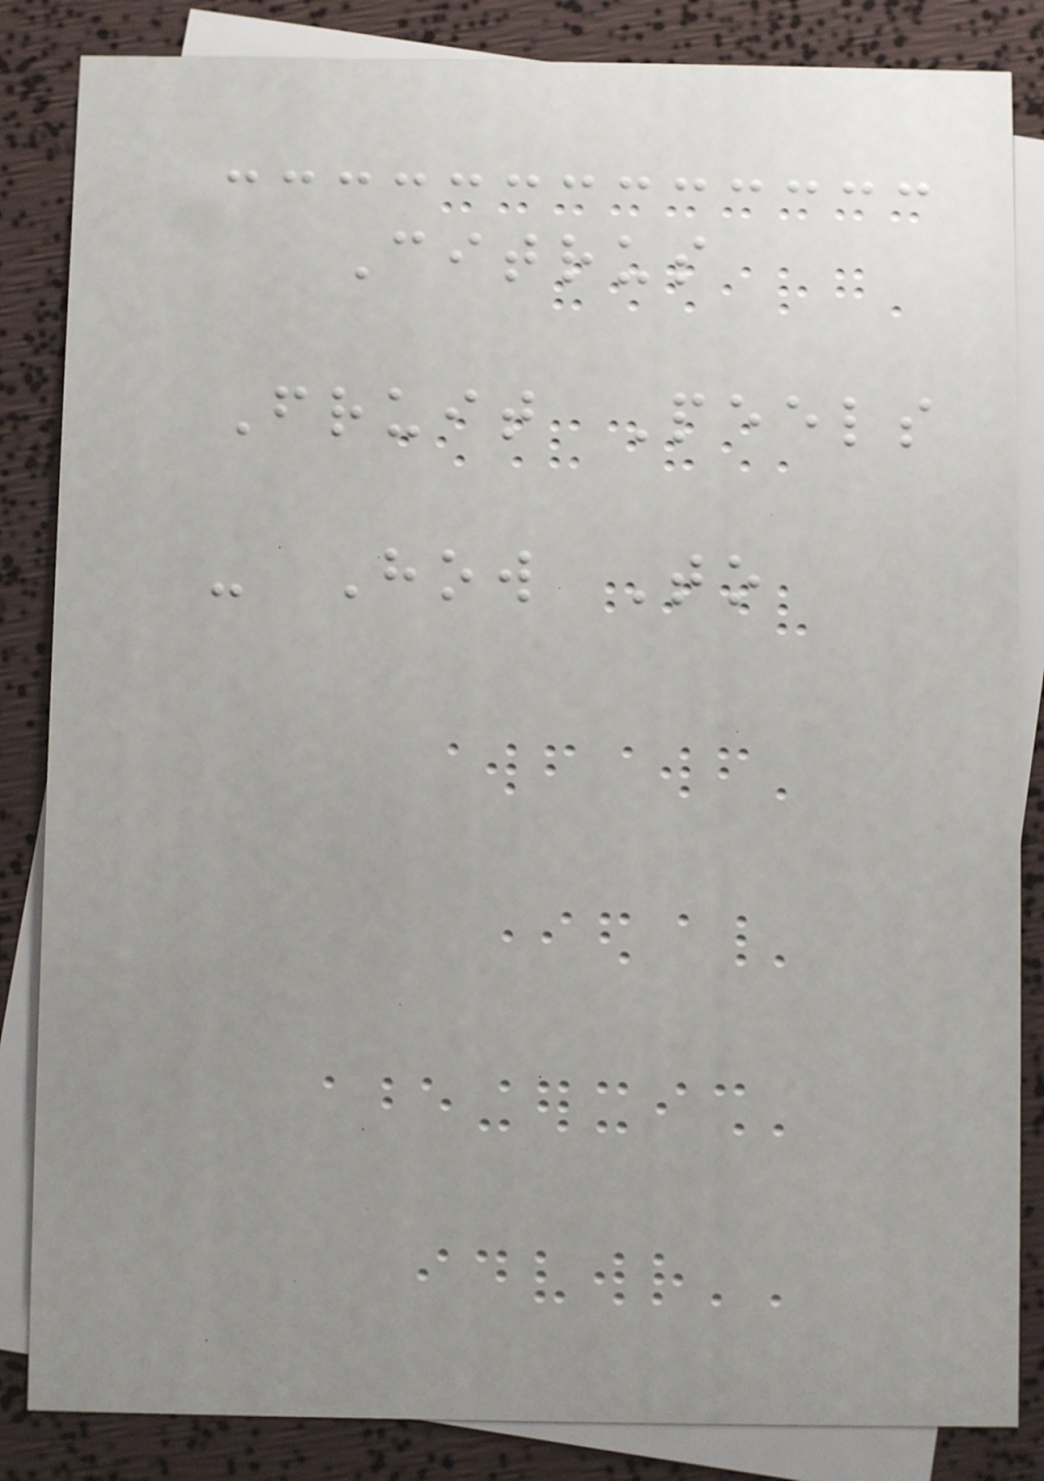Citrus
Fruit Peels
- How To
